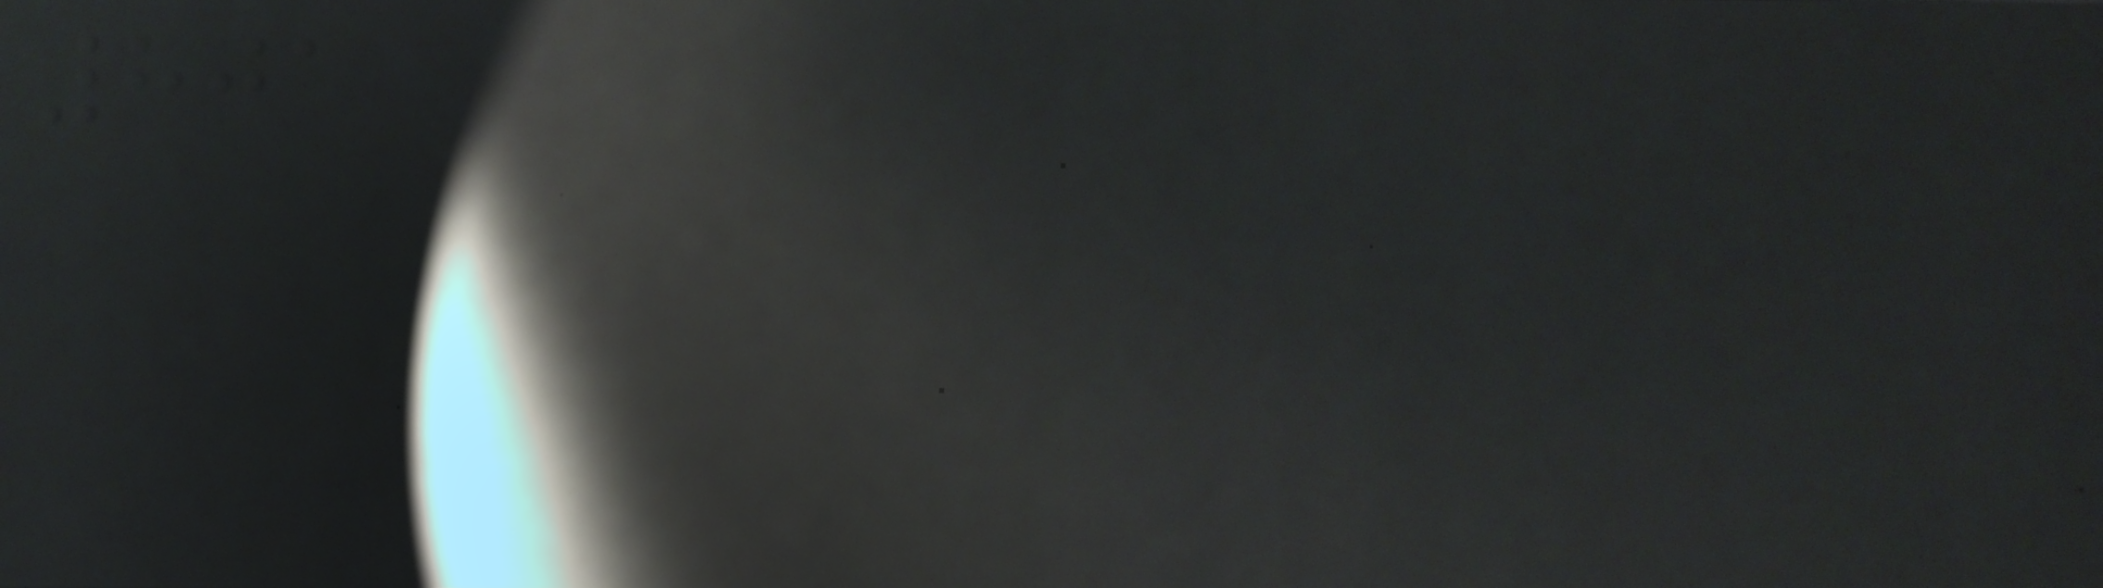801
